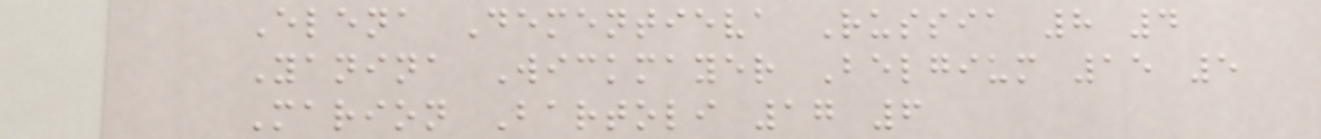Elena Dementieva Russia 8 4
Yanina Wickmayer Belgium 15 5
Marion Bartoli 17 6
